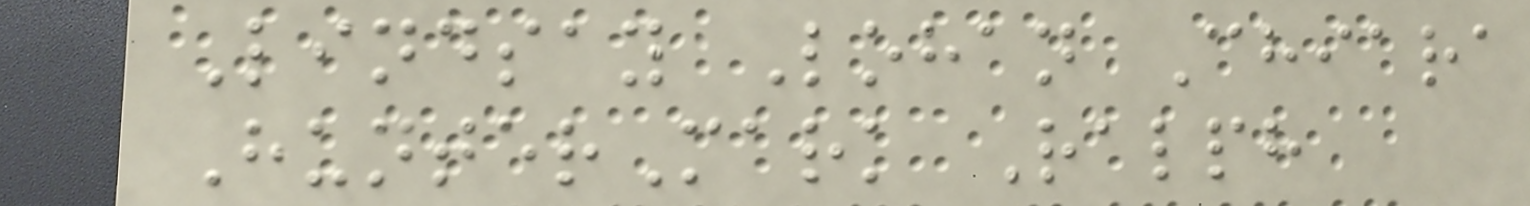Lindsay Lohan Chiara
HunterMark Ralph
